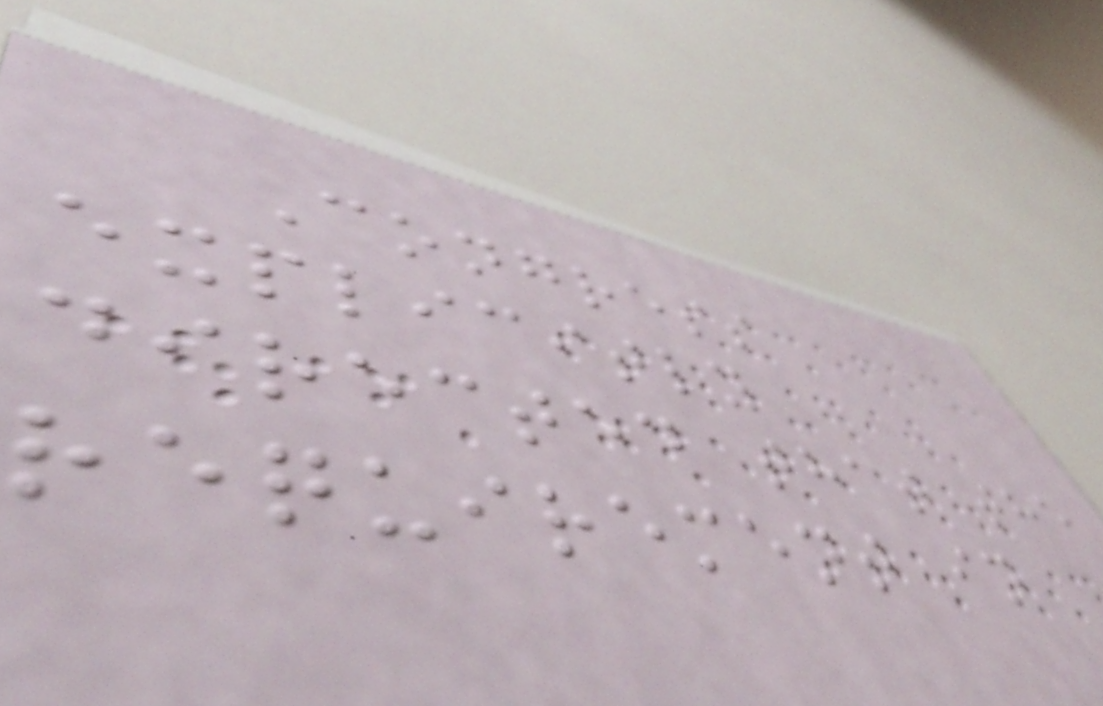Congress
explicitly
directed that the
requirement in
